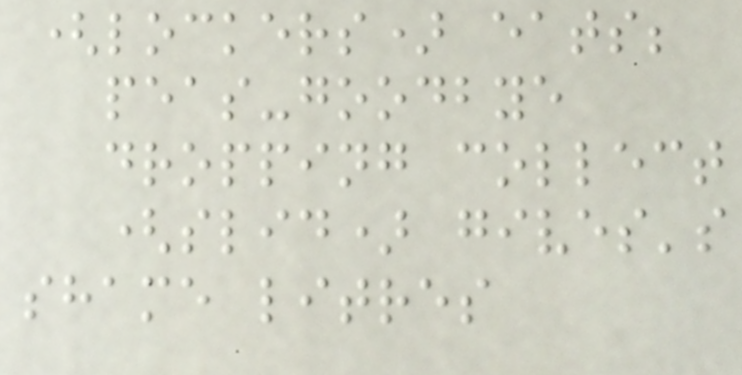(lockers) eats;
peas-goodbye
dropping collect
(slid) gives's
shame litres
